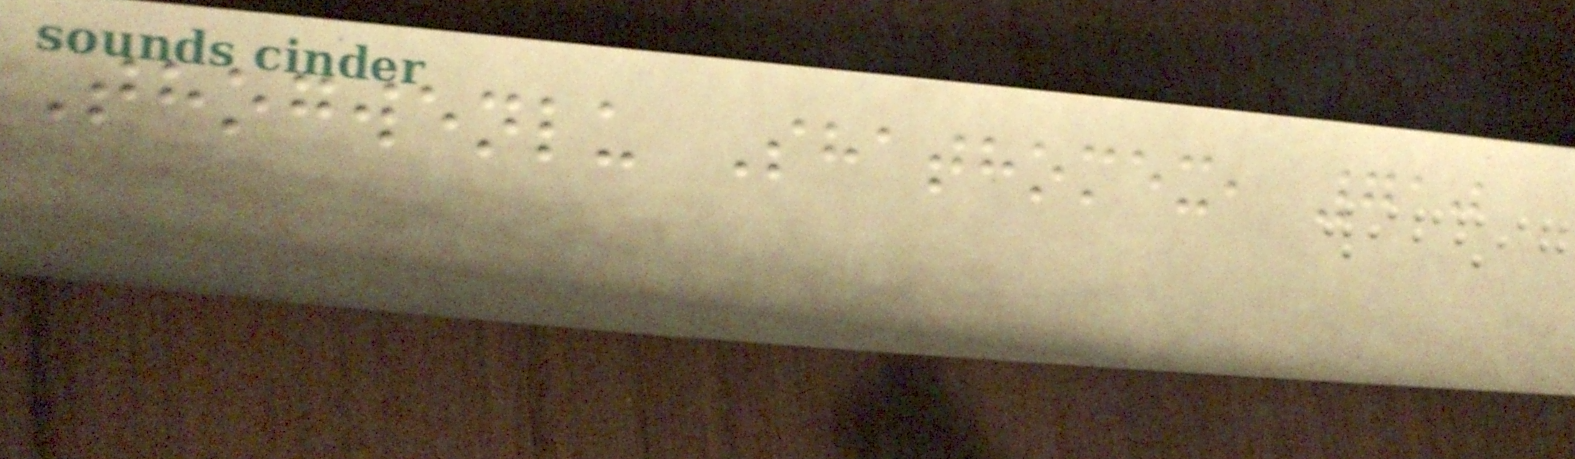Thogwenlu Shathomex, 710
